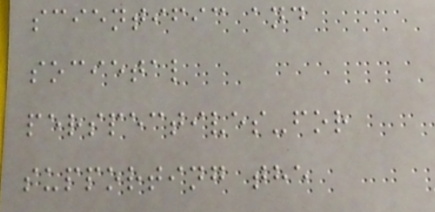scientific and
societal
perspectives-for
supporting the
